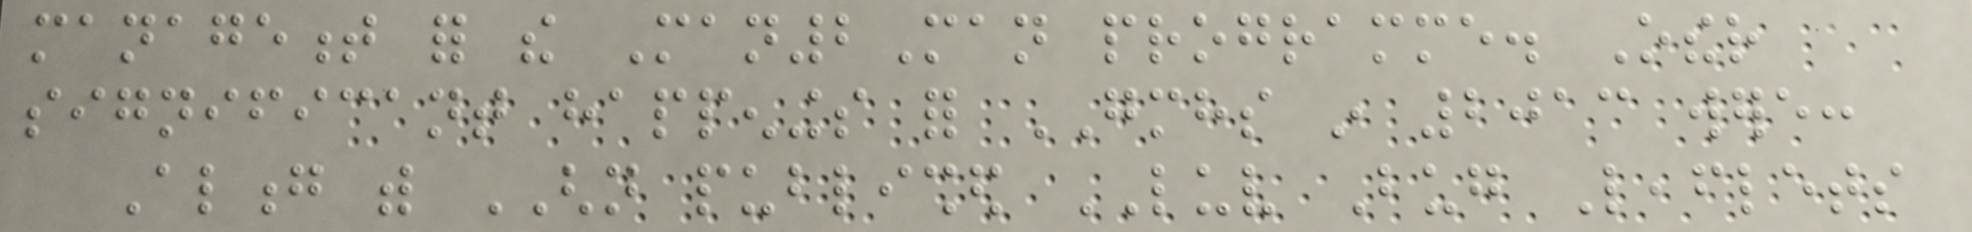management for the Man2Man programme. Other
significant happenings for GMHS in 2013 were:
Along with GHN published LUV Bug Leaflets
